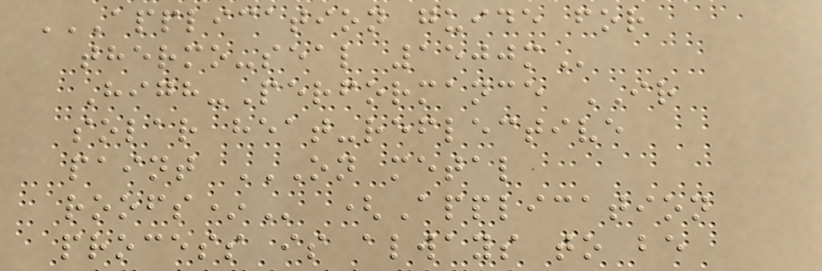APPLICATION GUIDE FOR
THERMO-SEAL 1500M
High-Performance IR
solar heat-reflective
paint ON METAL
ROOFS* (Application
process is always to be
